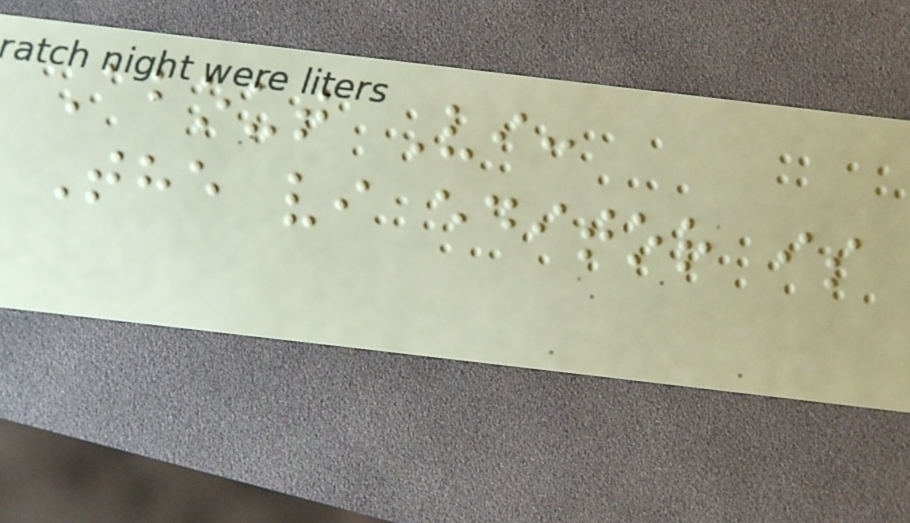About Vi:
The vi editor is
